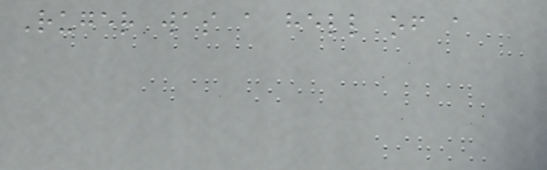Ruger was a hell of a
